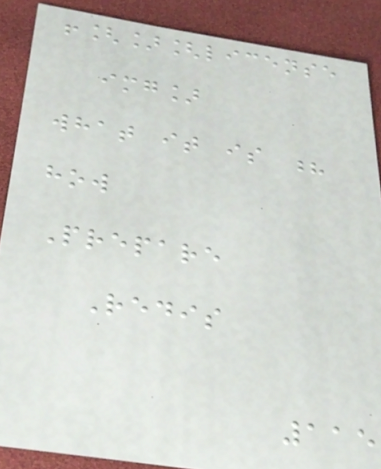![][license
img]
what it is ?
how
Prepare
Redis
115
